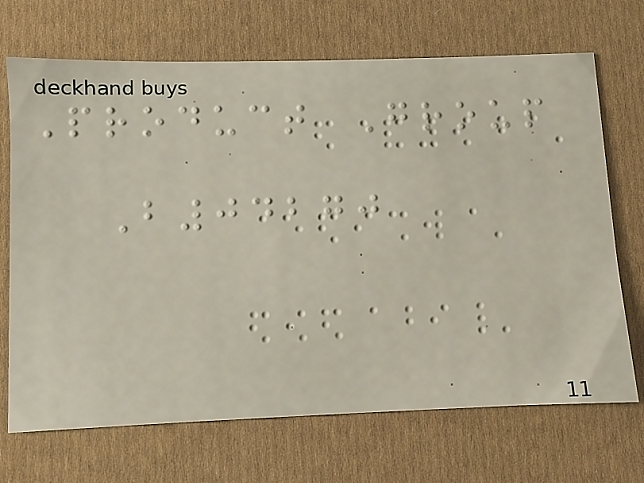Product Group
B04270
